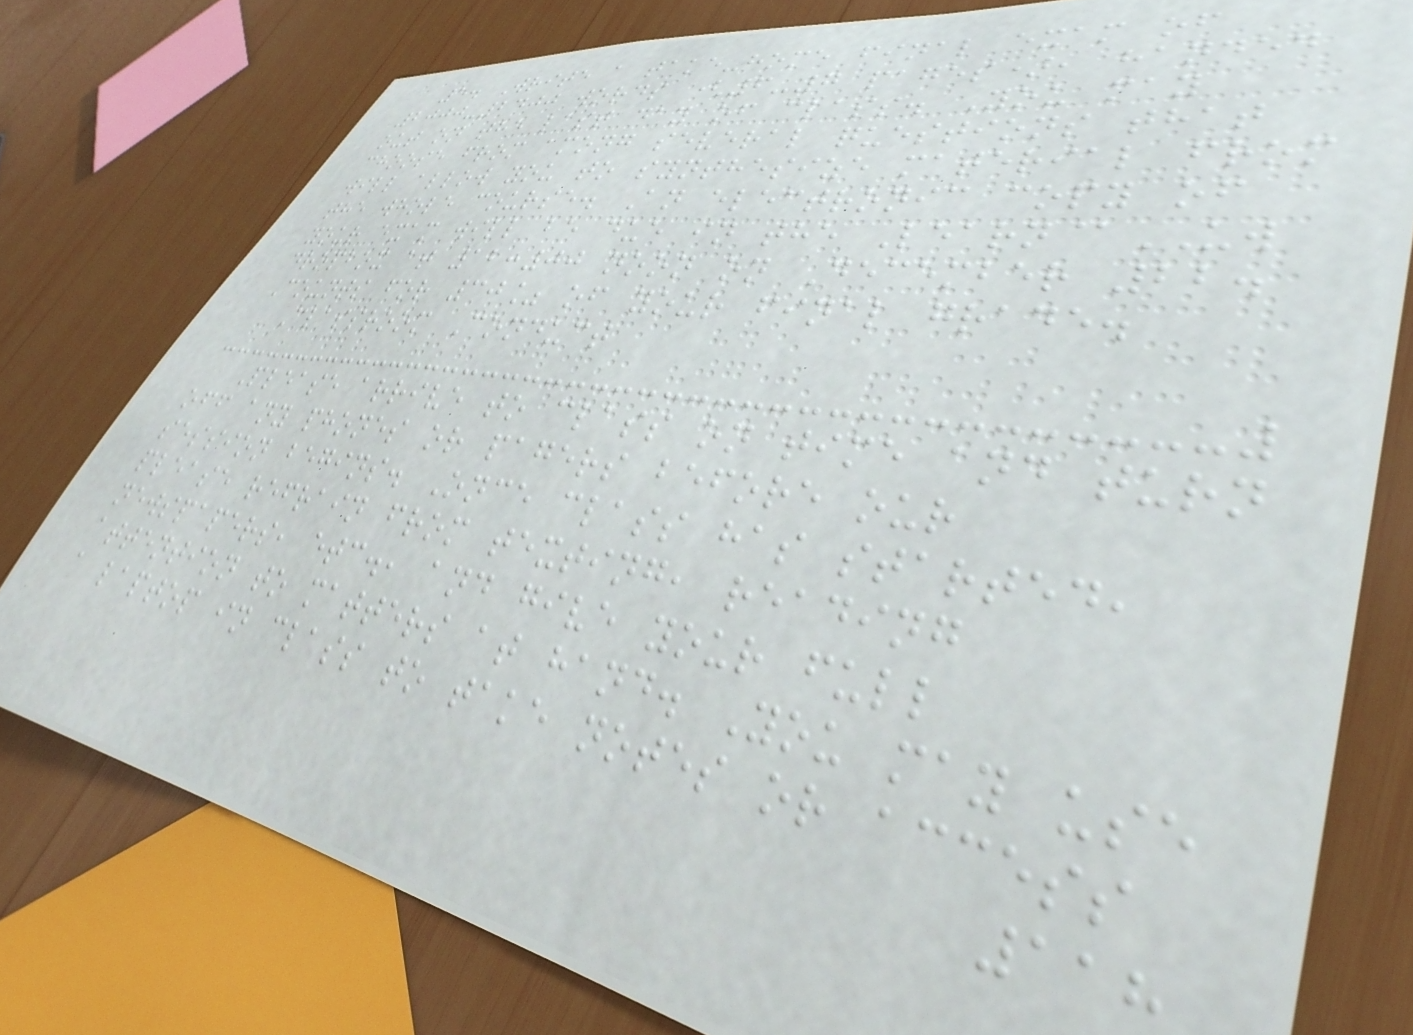5. Write a take-home final exam of
2000-2400 words (6-7 pages), handed
out on the last day of class. You may
choose from among several questions that
will allow you to synthesize material from
the whole course. An electronic copy of
your exam will be due in the Learn@UW
dropbox at 12:00 noon on December 22.
Counts for 30% of your final grade.
Classroom Conduct
Please arrive to class on time and turn
off any phones or pagers before our
session begins. Once class has started,
please refrain from texting, reading
newspapers, etc., and give your full
attention to matters at hand. You may use
a laptop in class to take notes or access
118
